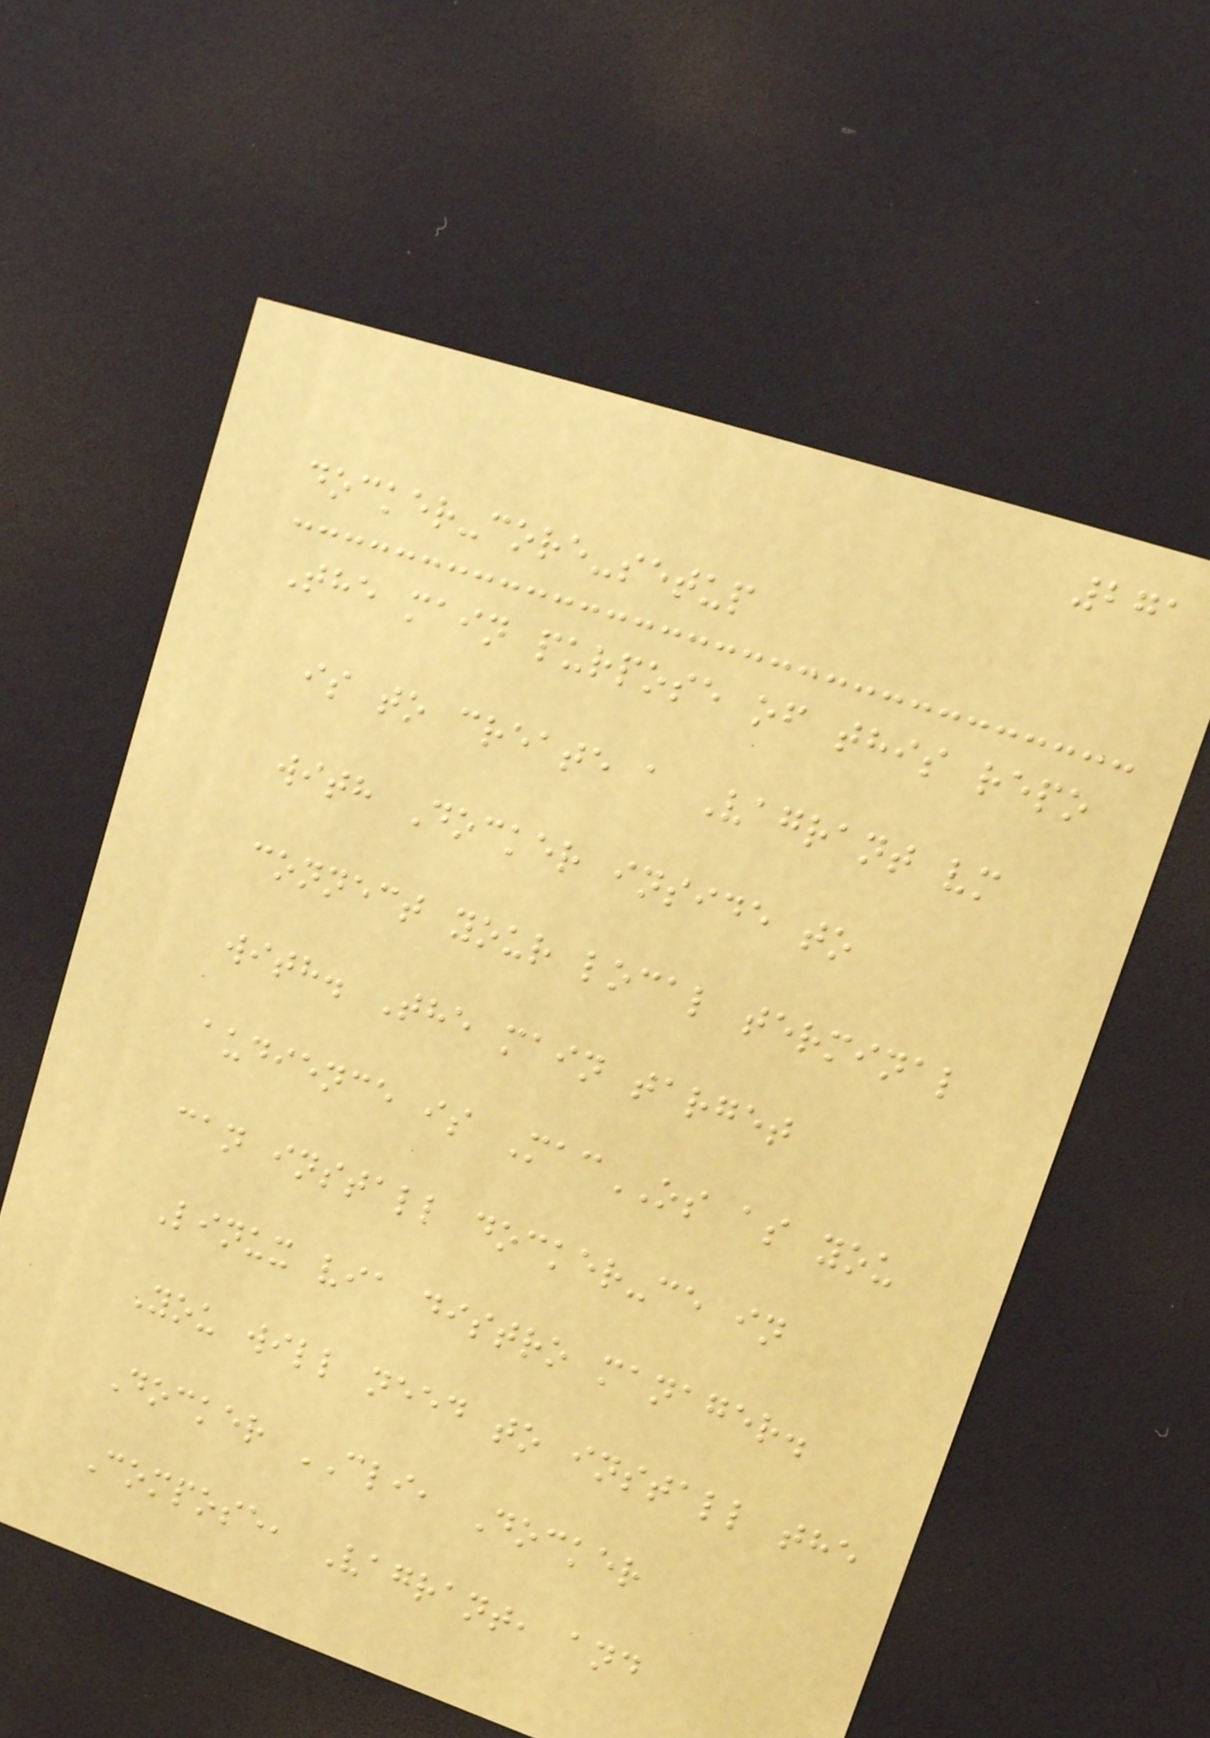271
docker-core-setup
The main purpose of this repo
is to create a Vagrant vm
with Docker inside to
connect your local terminal
with. The main target
audience is MacOS as you
can install docker-ce in
Linux via distro manager.
You will need to install the
Docker CLI, Docker
Compose, Vagrant, and
